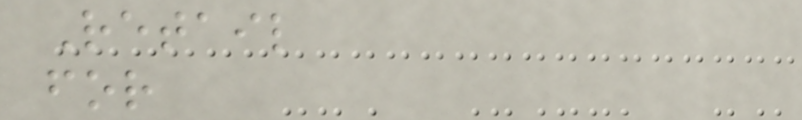Retail
for
